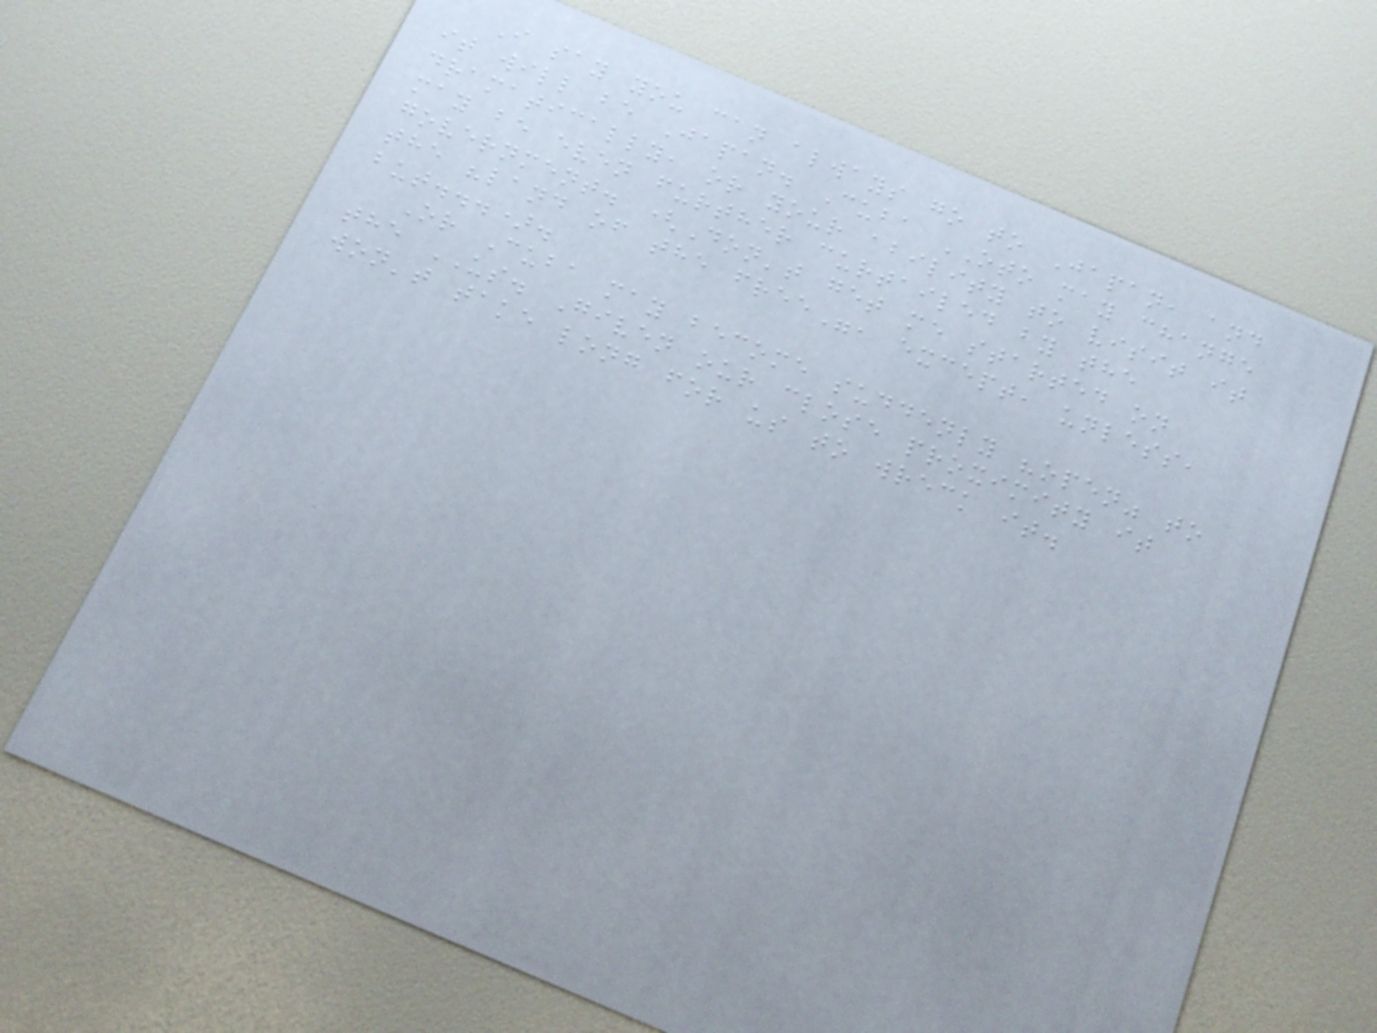I say you can always go to Japan, and
it will be Japan. Cuba OTO may change
dramatically, or your ability to visit it
may be even further curtailed by the
government. (Don't get me started on
the "land of the free", except, unless,
but...).
Or Cuba may become suddenly "open" to
the US. Given our close proximity it
won't take long for us to wreck it.
